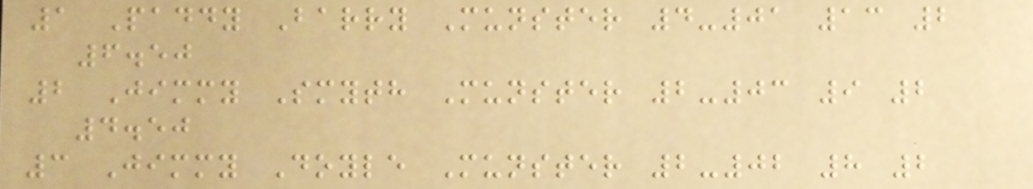1 Paddy Barry Munster 4-01 13 2
6.50
2 Jimmy Smyth Munster 2-03 9 2
4.50
3 Jimmy Doyle Munster 2-02 8 2
